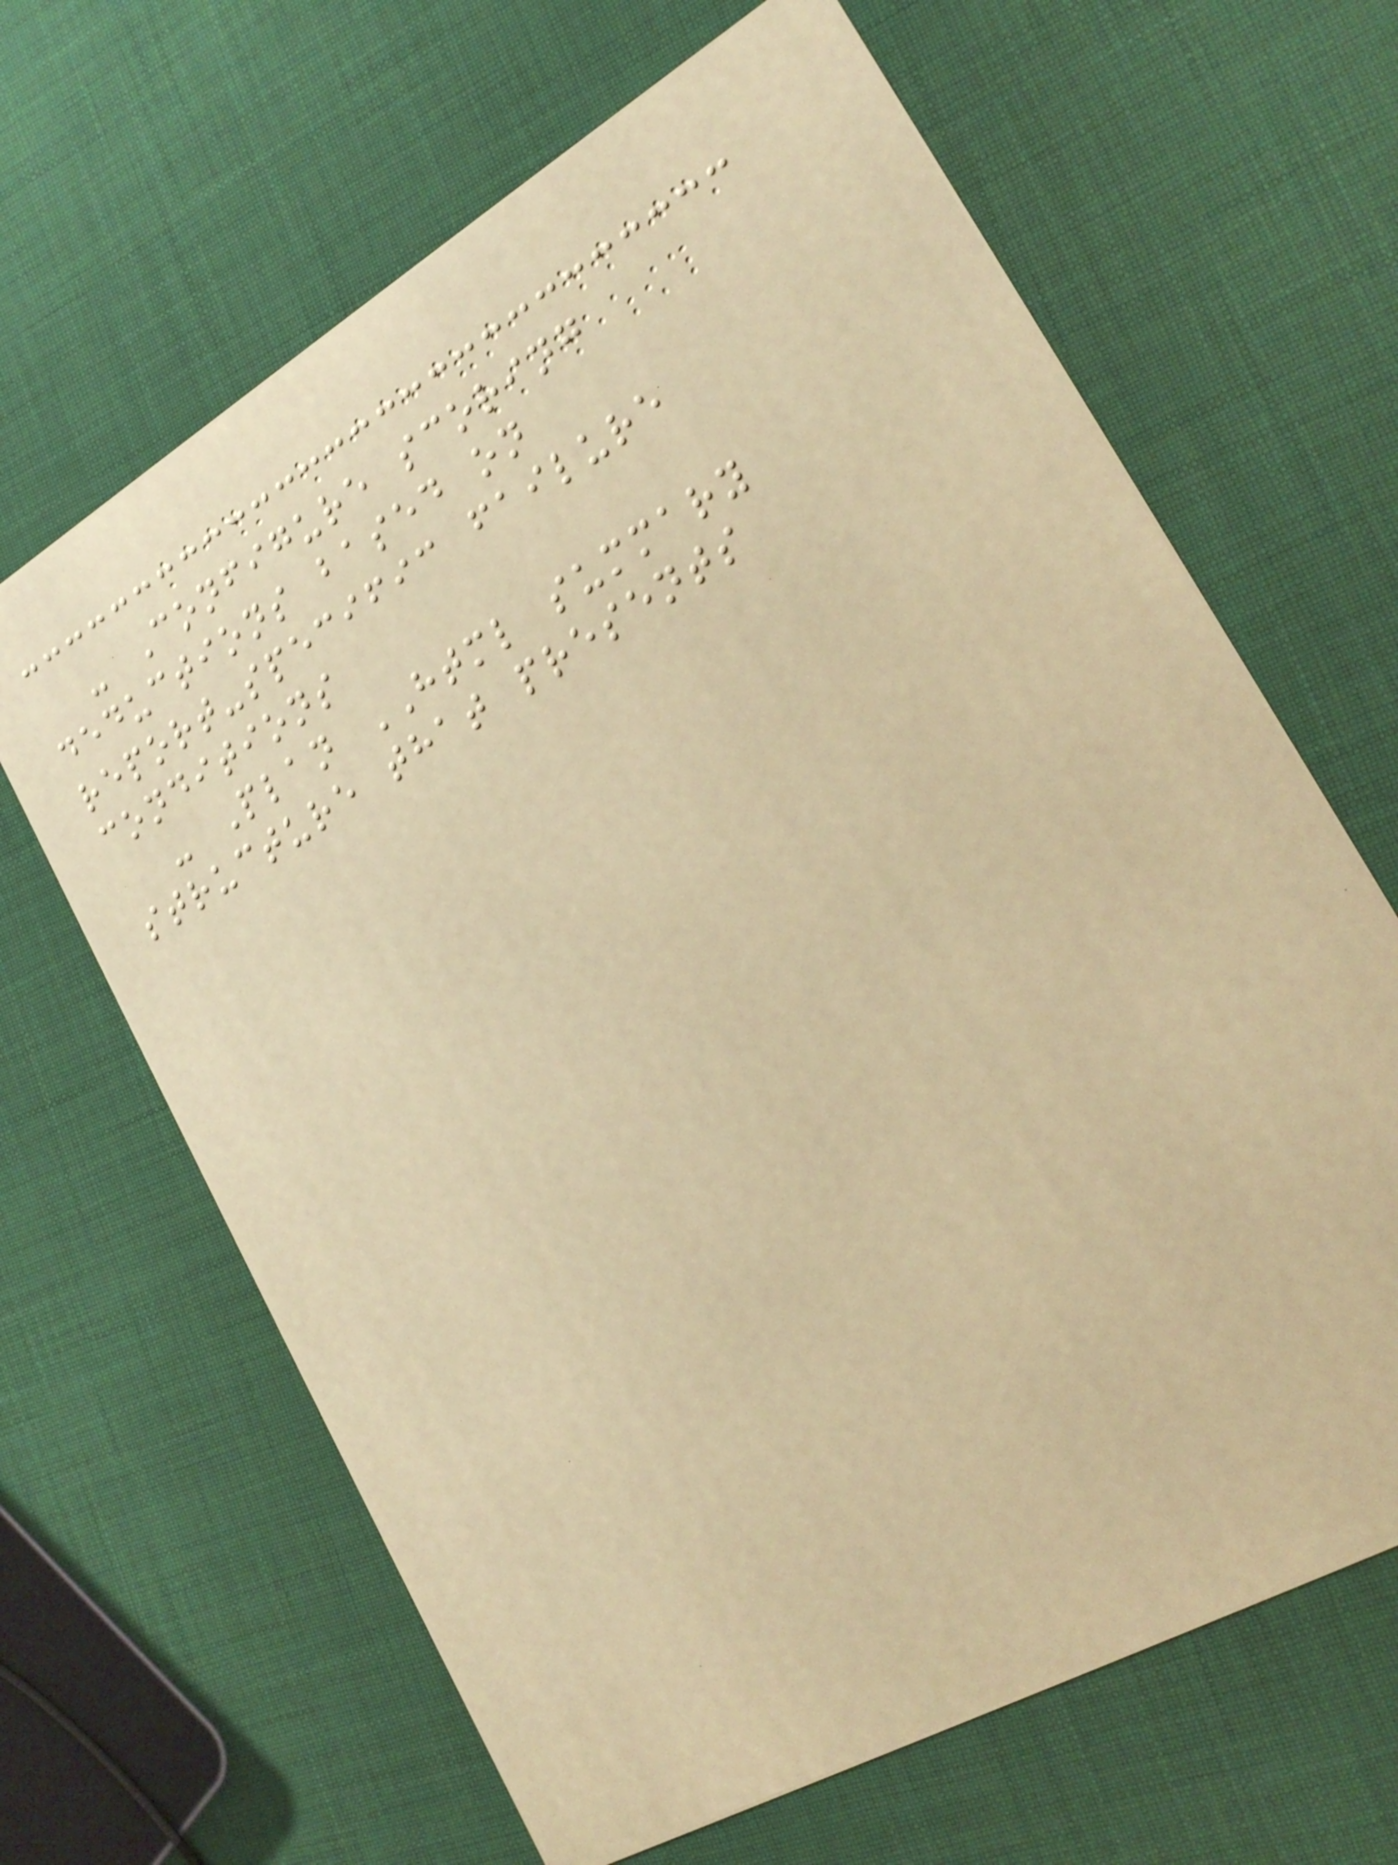- Configure scoring
deductions based on
report-specific failure
conditions
- Plan HTML summary
structure that presents
